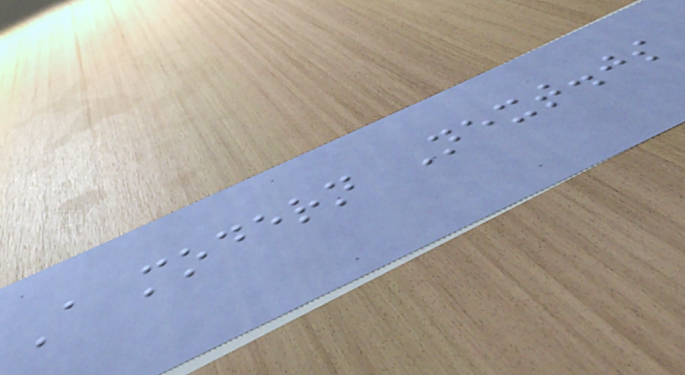A modern Next.js
